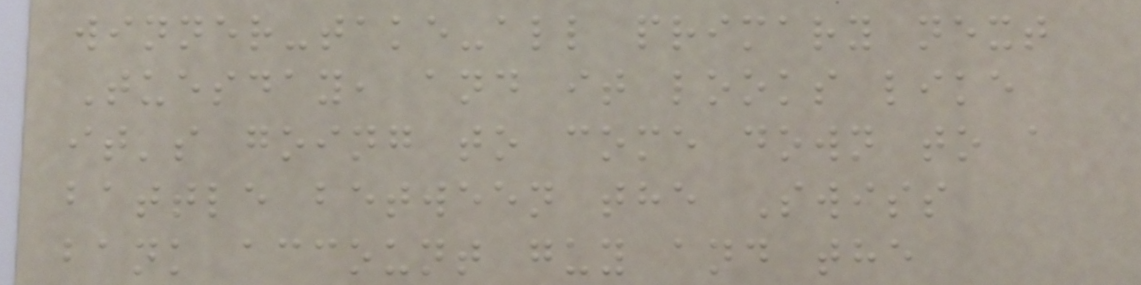winner-take-all primary next
Tuesday, and it looks like
it's going to come down to a
battle between the Swiss
bank account guy and the
